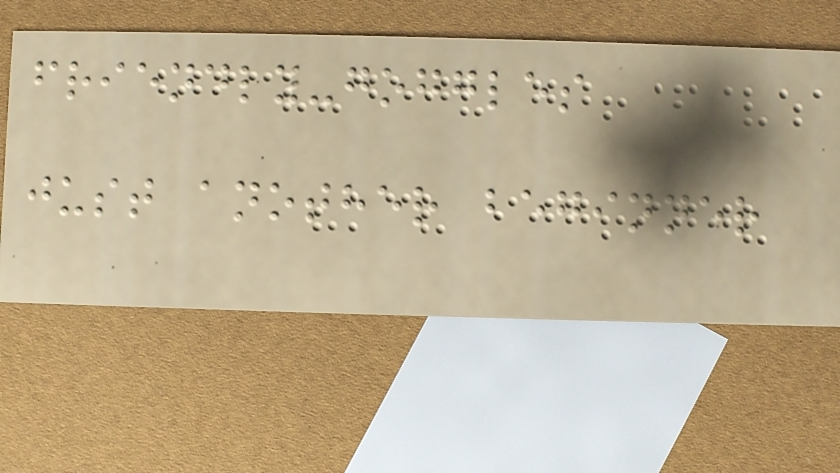friendly-goggles
just another beginner
